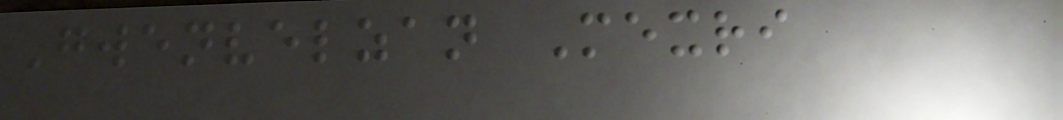Gwenvelzan Mexri
